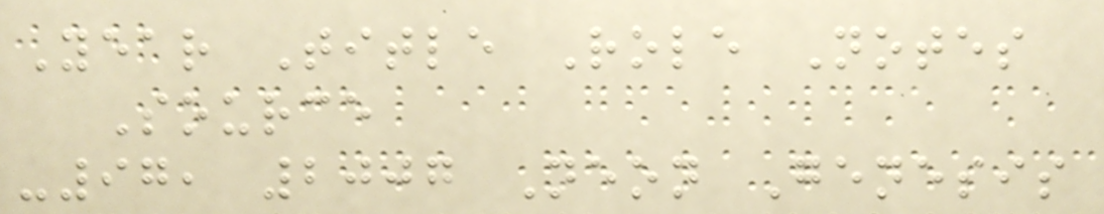Year Title Role Notes
Source
-97, 2007 Neon Genesis
